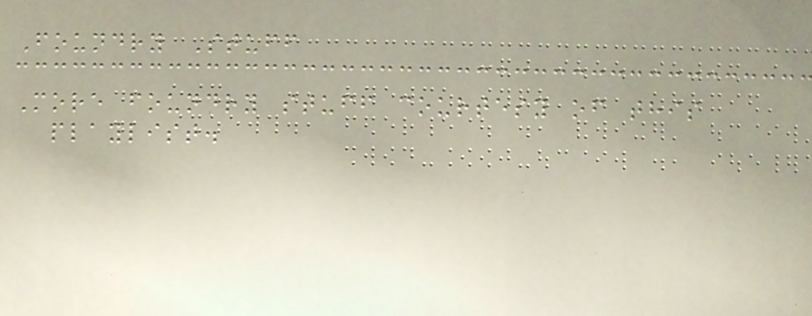Foundry Stuff
More foundry stuff courtesy of this
playlist.
